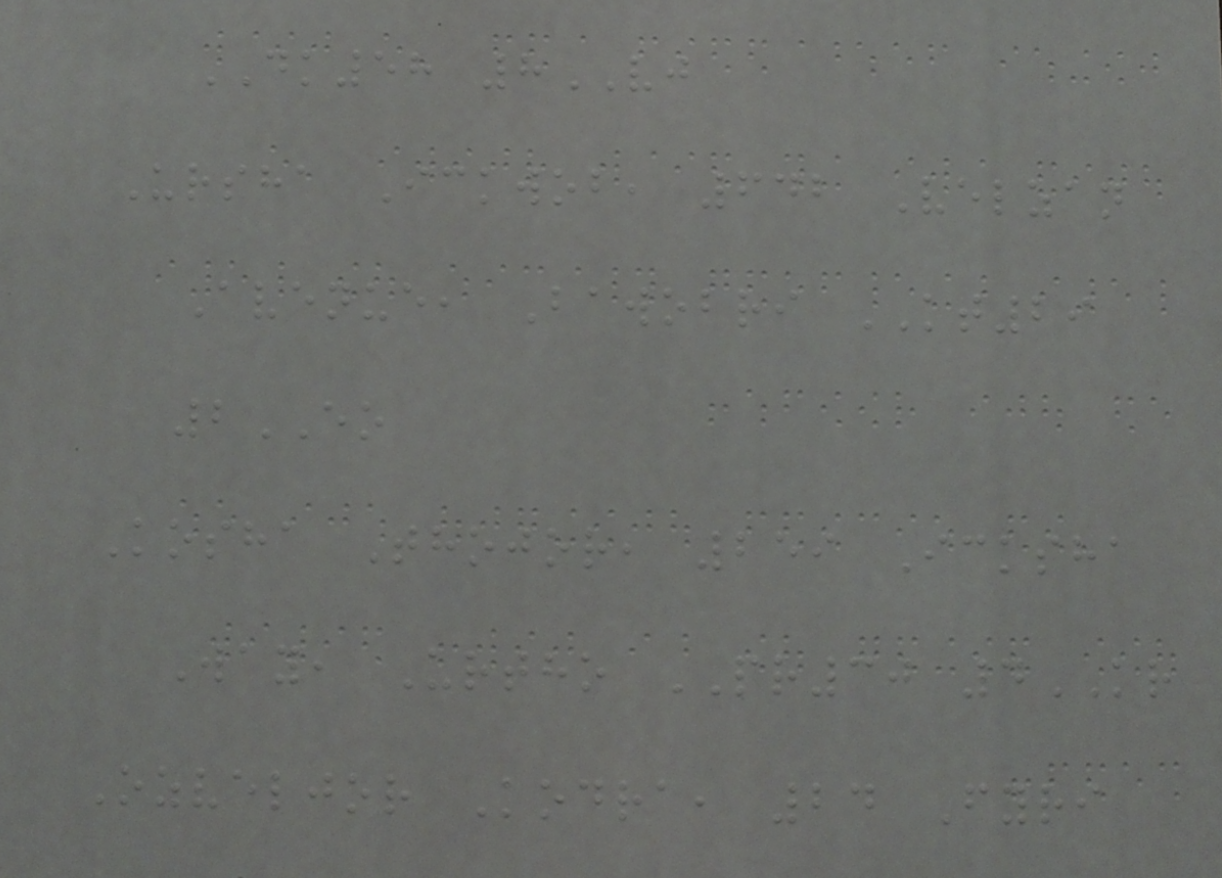DK58 8VJ
Ursha Ickwob, 642 Velzan
Avenue, Bawobri KT29
2EO
Kosha Thojor, 259 Icksha
Way, Urtho PR30 4KR
Ozveljor Kodra, 24 Fyri
